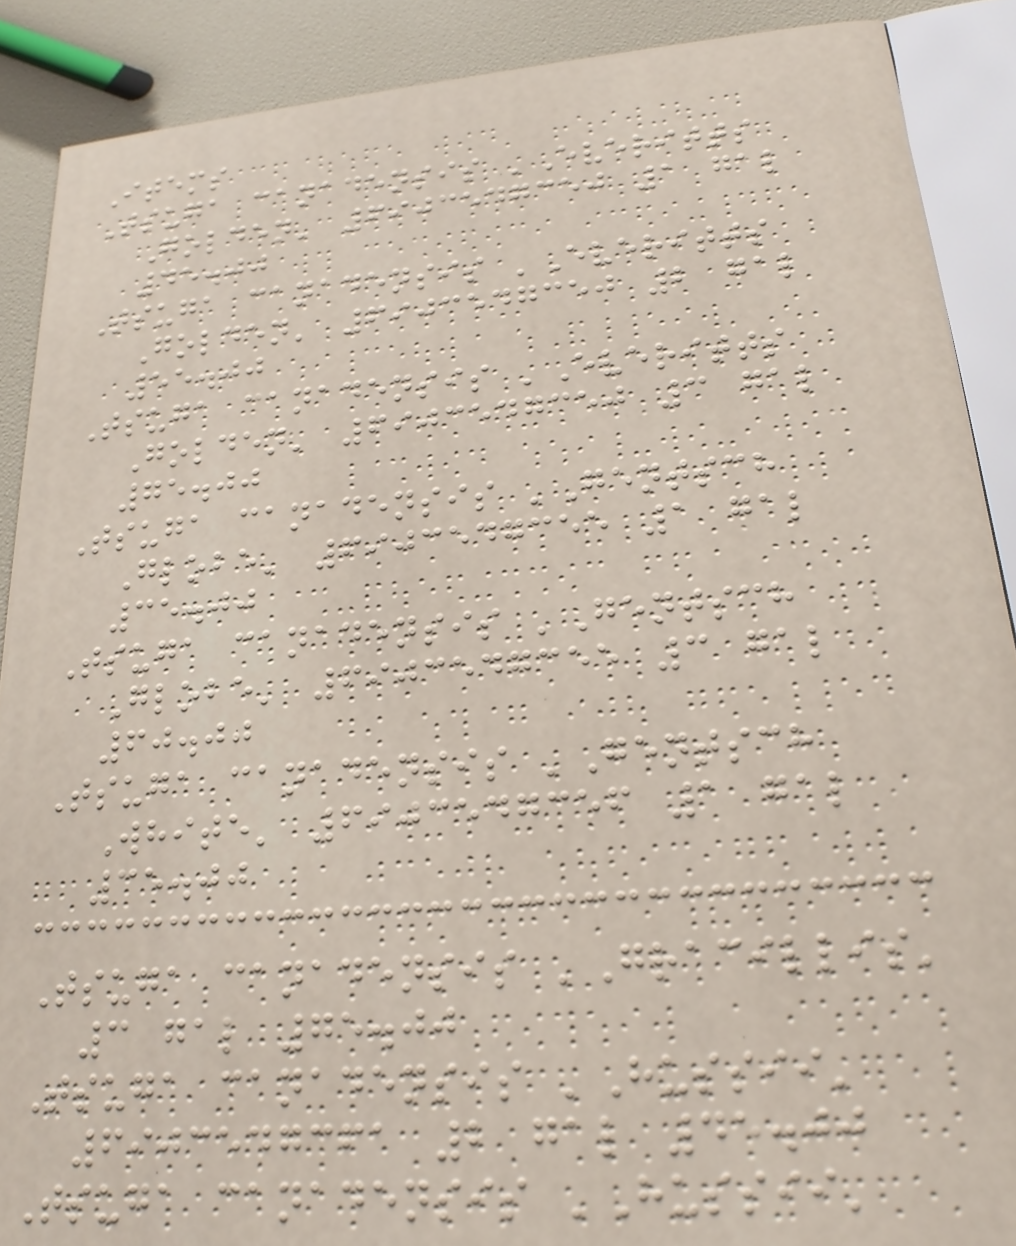Items
Tsuga canadensis 'Everitts
Golden' 6903547350 1 gal
45.00
Tsuga canadensis 'Everitts
Golden' 6903547350 2 gal
55.00
Tsuga canadensis 'Everitts
Golden' 6903547350 3 gal
75.00
Tsuga canadensis 'Gentsch
Globe' 6903547355 1 gal
35.00
Tsuga canadensis 'Gentsch
Globe' 6903547355 3 gal
60.00
Tsuga canadensis 'Gentsch
White' 6903547356 1 gal
35.00
Tsuga canadensis 'Gracillis'
3 gal 75.00
Tsuga canadensis 'Hussii'
6903547361 2 gal 45.00
Tsuga canadensis 'Hussii'
